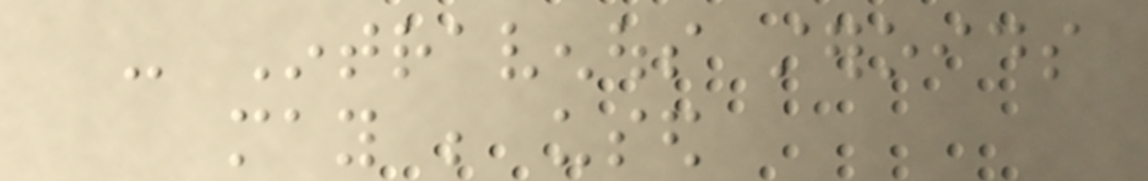- Intravenous steroids
may be used
